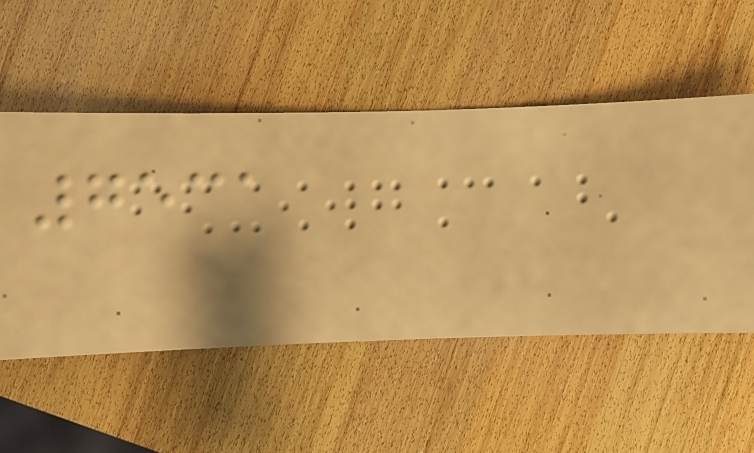7531
